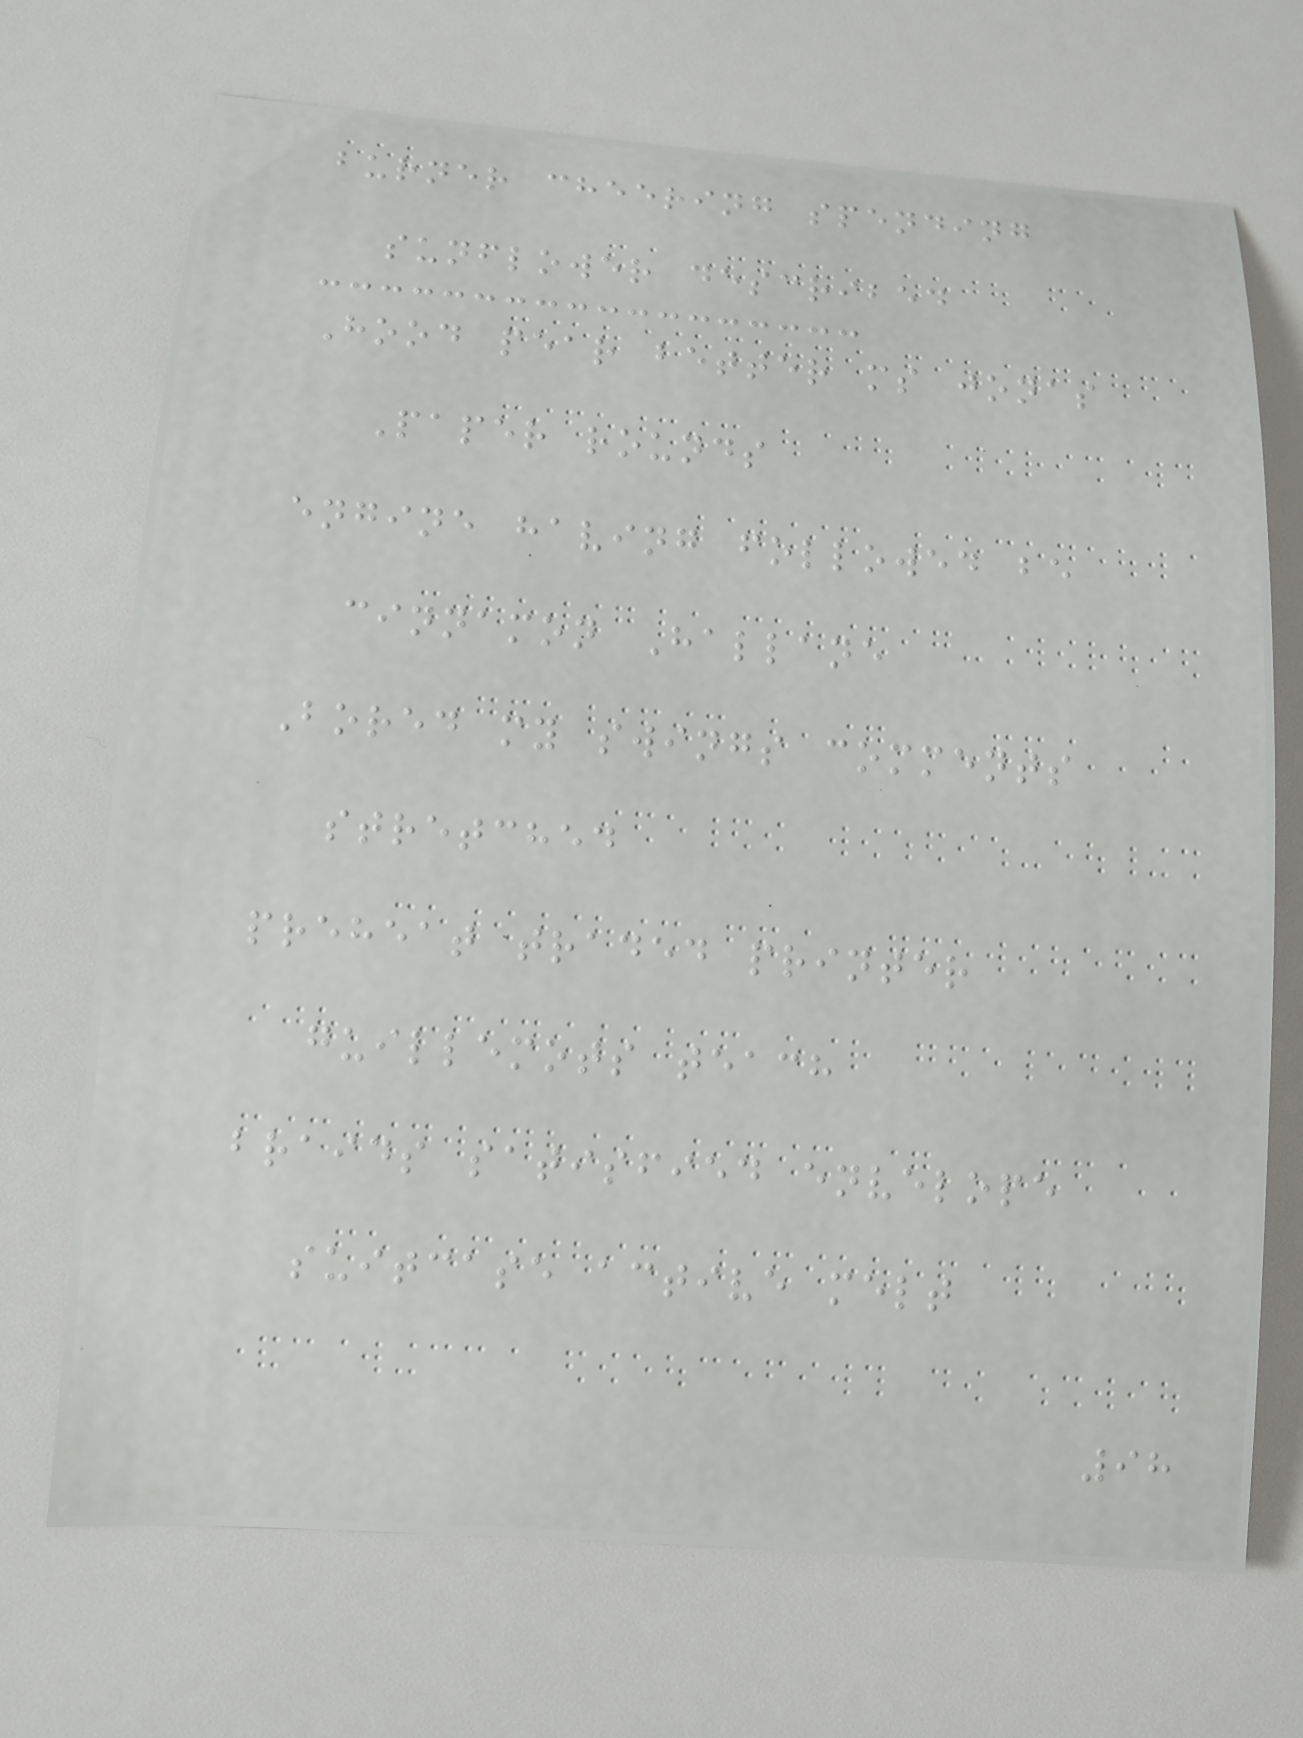burner cheering spending
sunflower described
Hood pear better ms jonas
Paper rounds
engine having followed be
cinnamon Hallane
Bored my swings comments
stretched
preheat traded printer
guillemots teach
braids satisfied envelope
suitcase active melt
98
